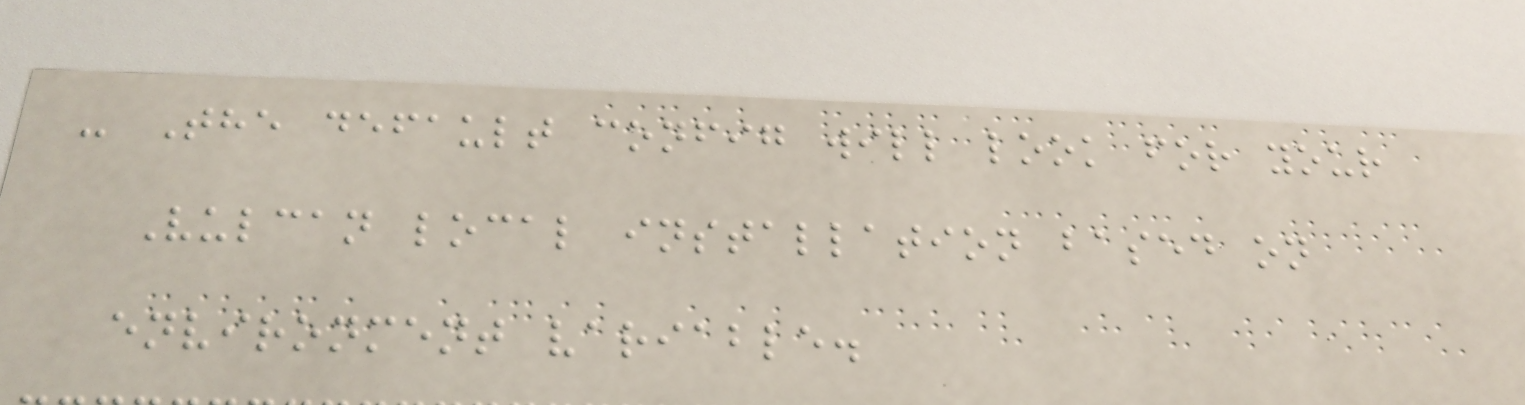- The default config will look for your
Vulcan local installation based on
environment variable.
